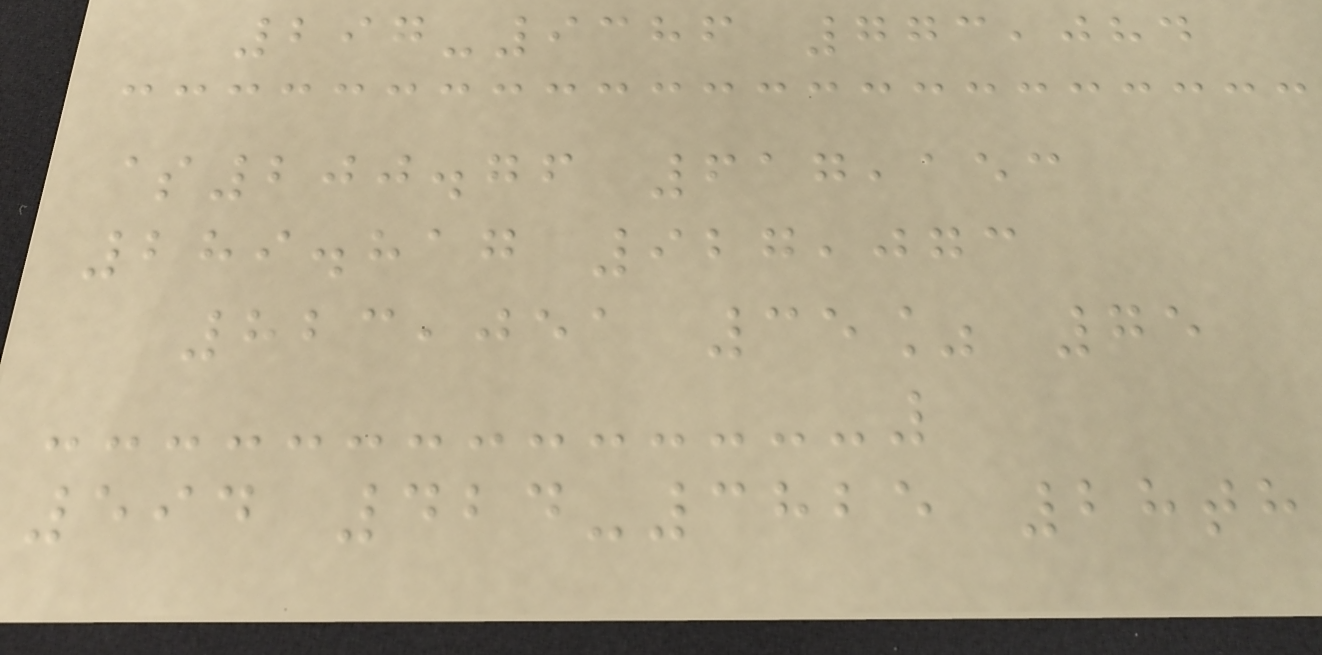297-9386 773,084
$200.76 617,153
289.817 927,073
823,051 35% 75
594 424-3825 28th
